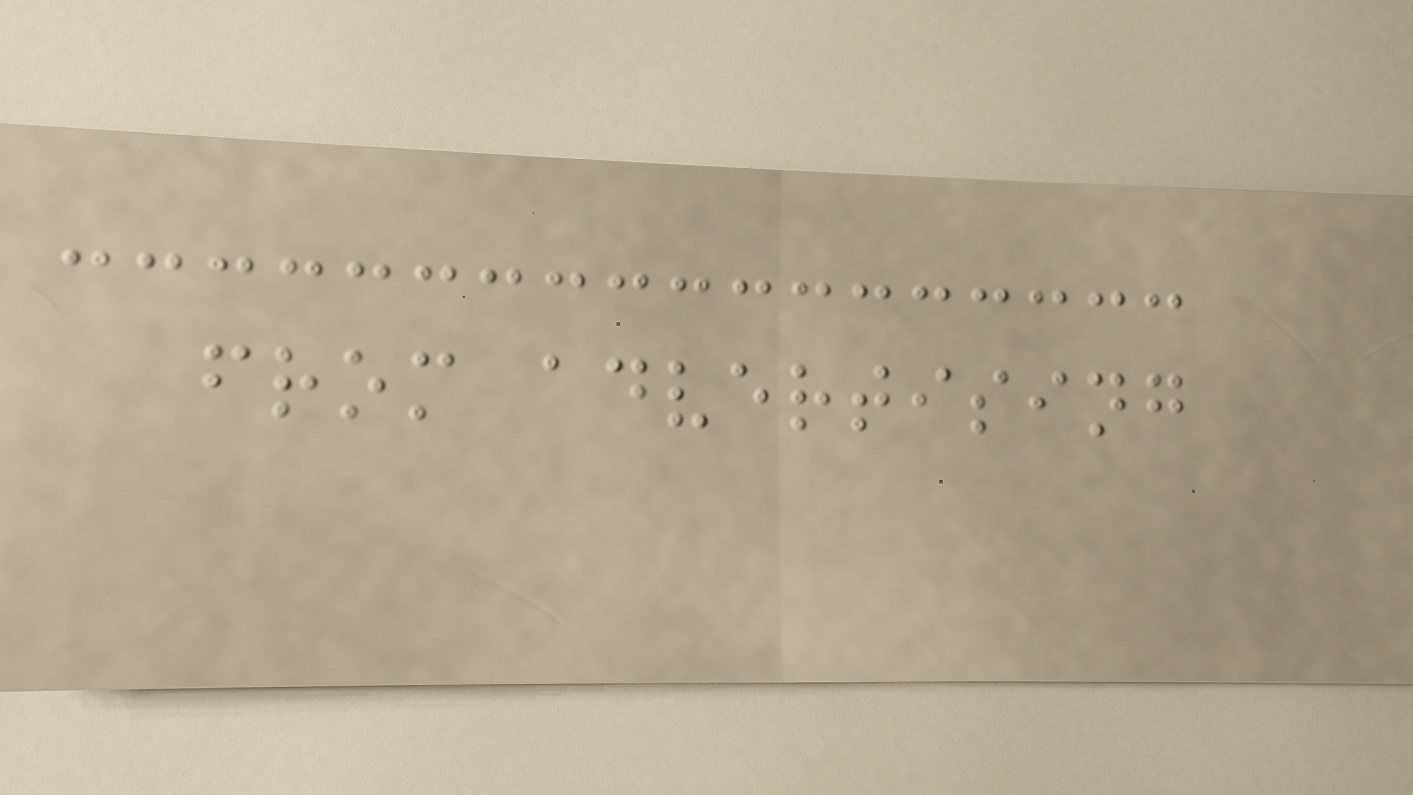from advertising
